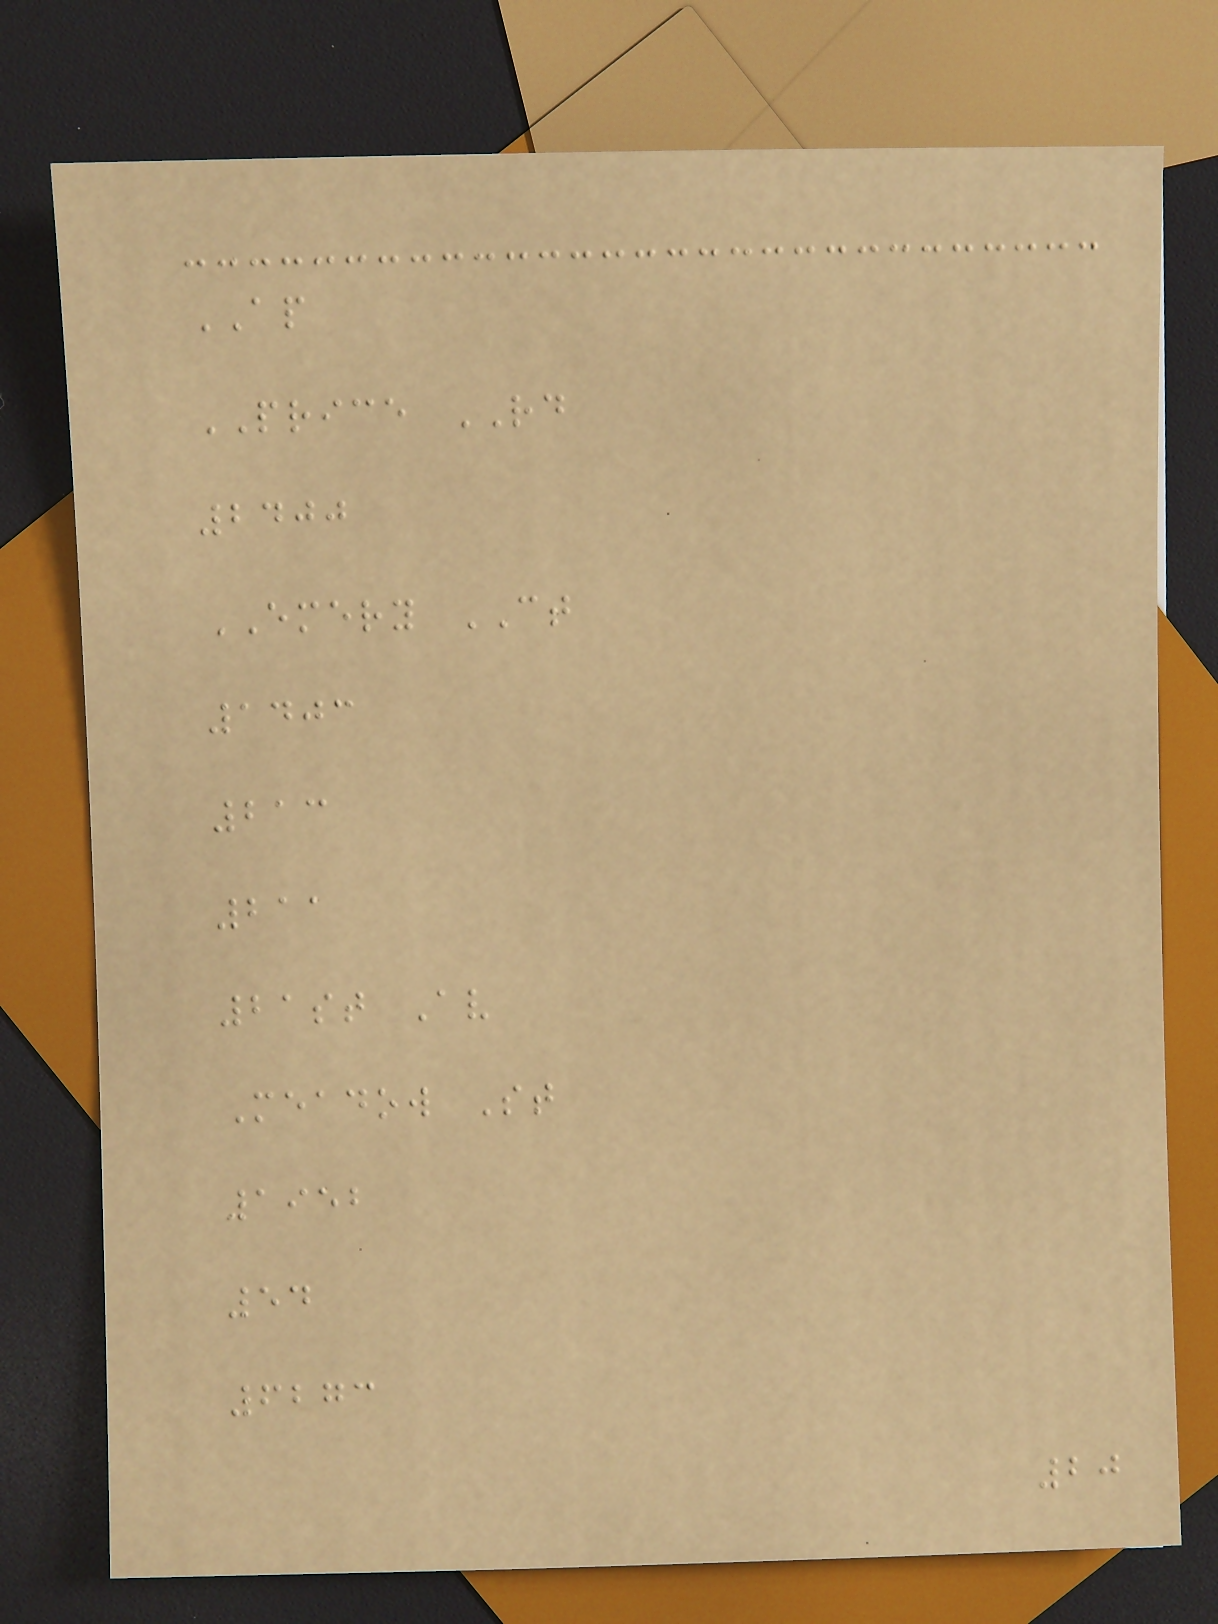AP
PRICE RD
2400
EMERY CT
1403
213
211
21st Av
Meadow St
1952
54
6273
20
